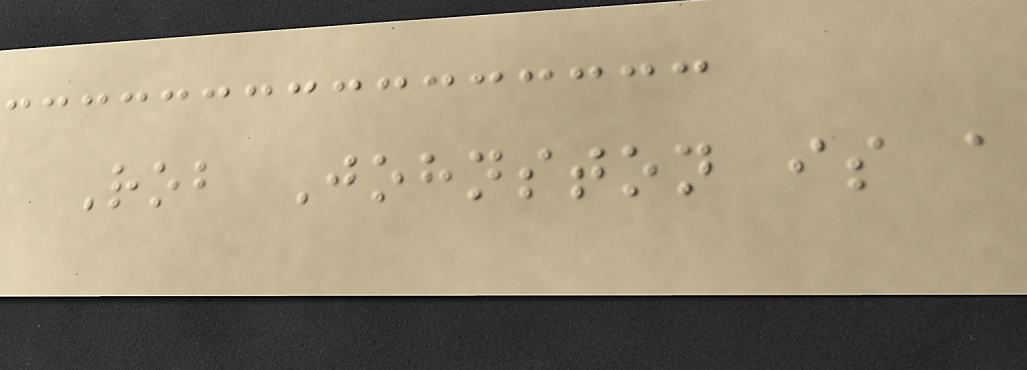Rob Johnston is a
